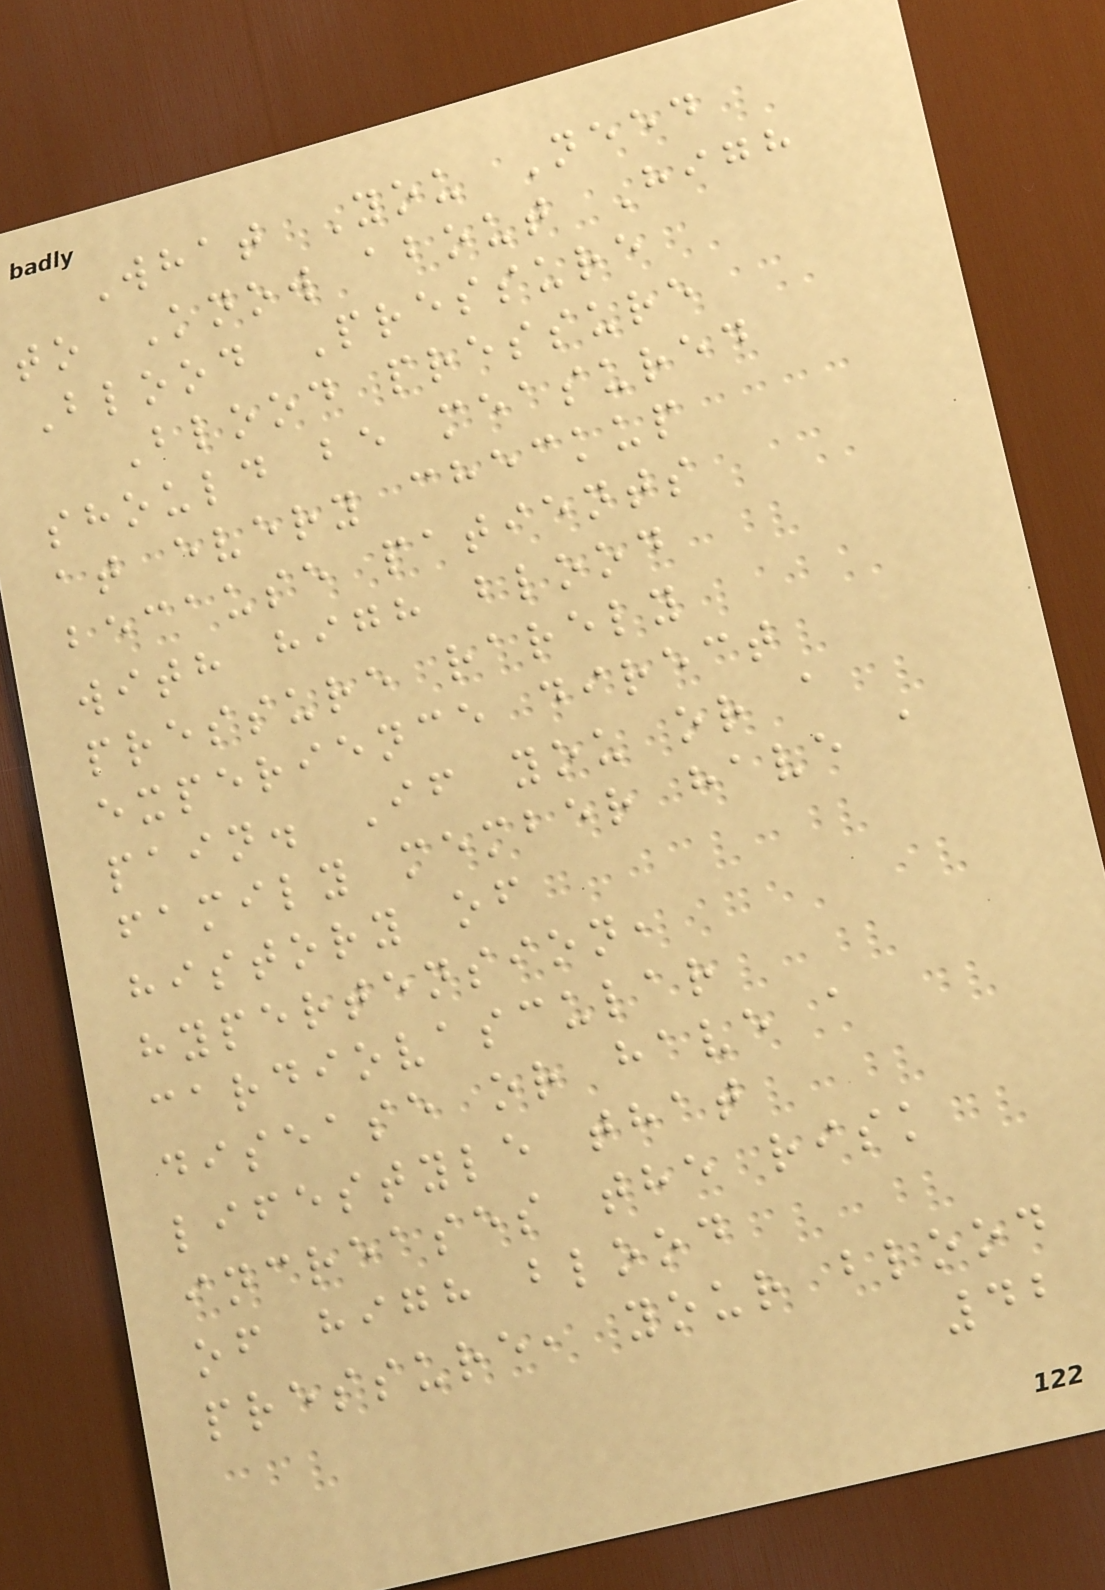What You Need
to Know about High
Blood Pressure
Blood pressure
should be measured
at every checkup
because patients
with high blood
pressure rarely
experience direct
pain. If you or a
family member have a
history of
hypertension,
cardiovascular
disease or have a
lifestyle that
increases the risk
of high blood
pressure, your blood
42
